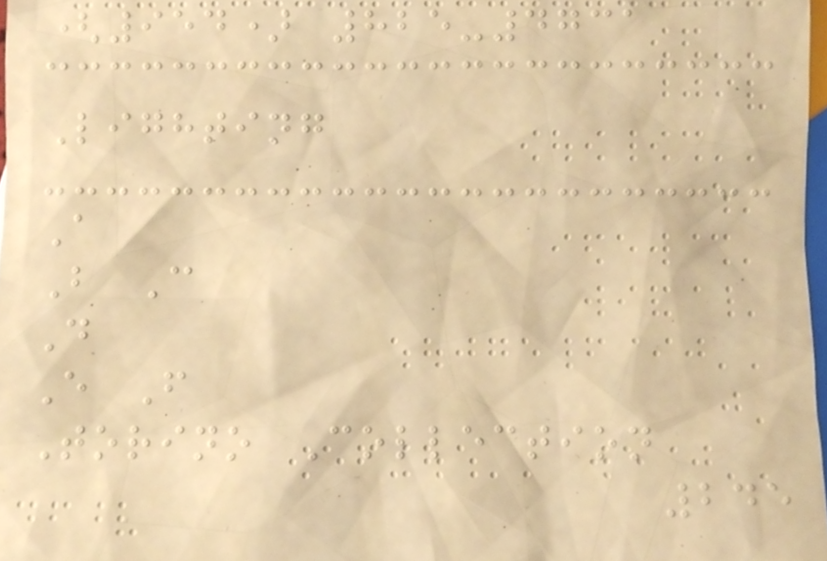(954) 825-4731
Lighting
A
B C
D
E F
Torino Collection
245
